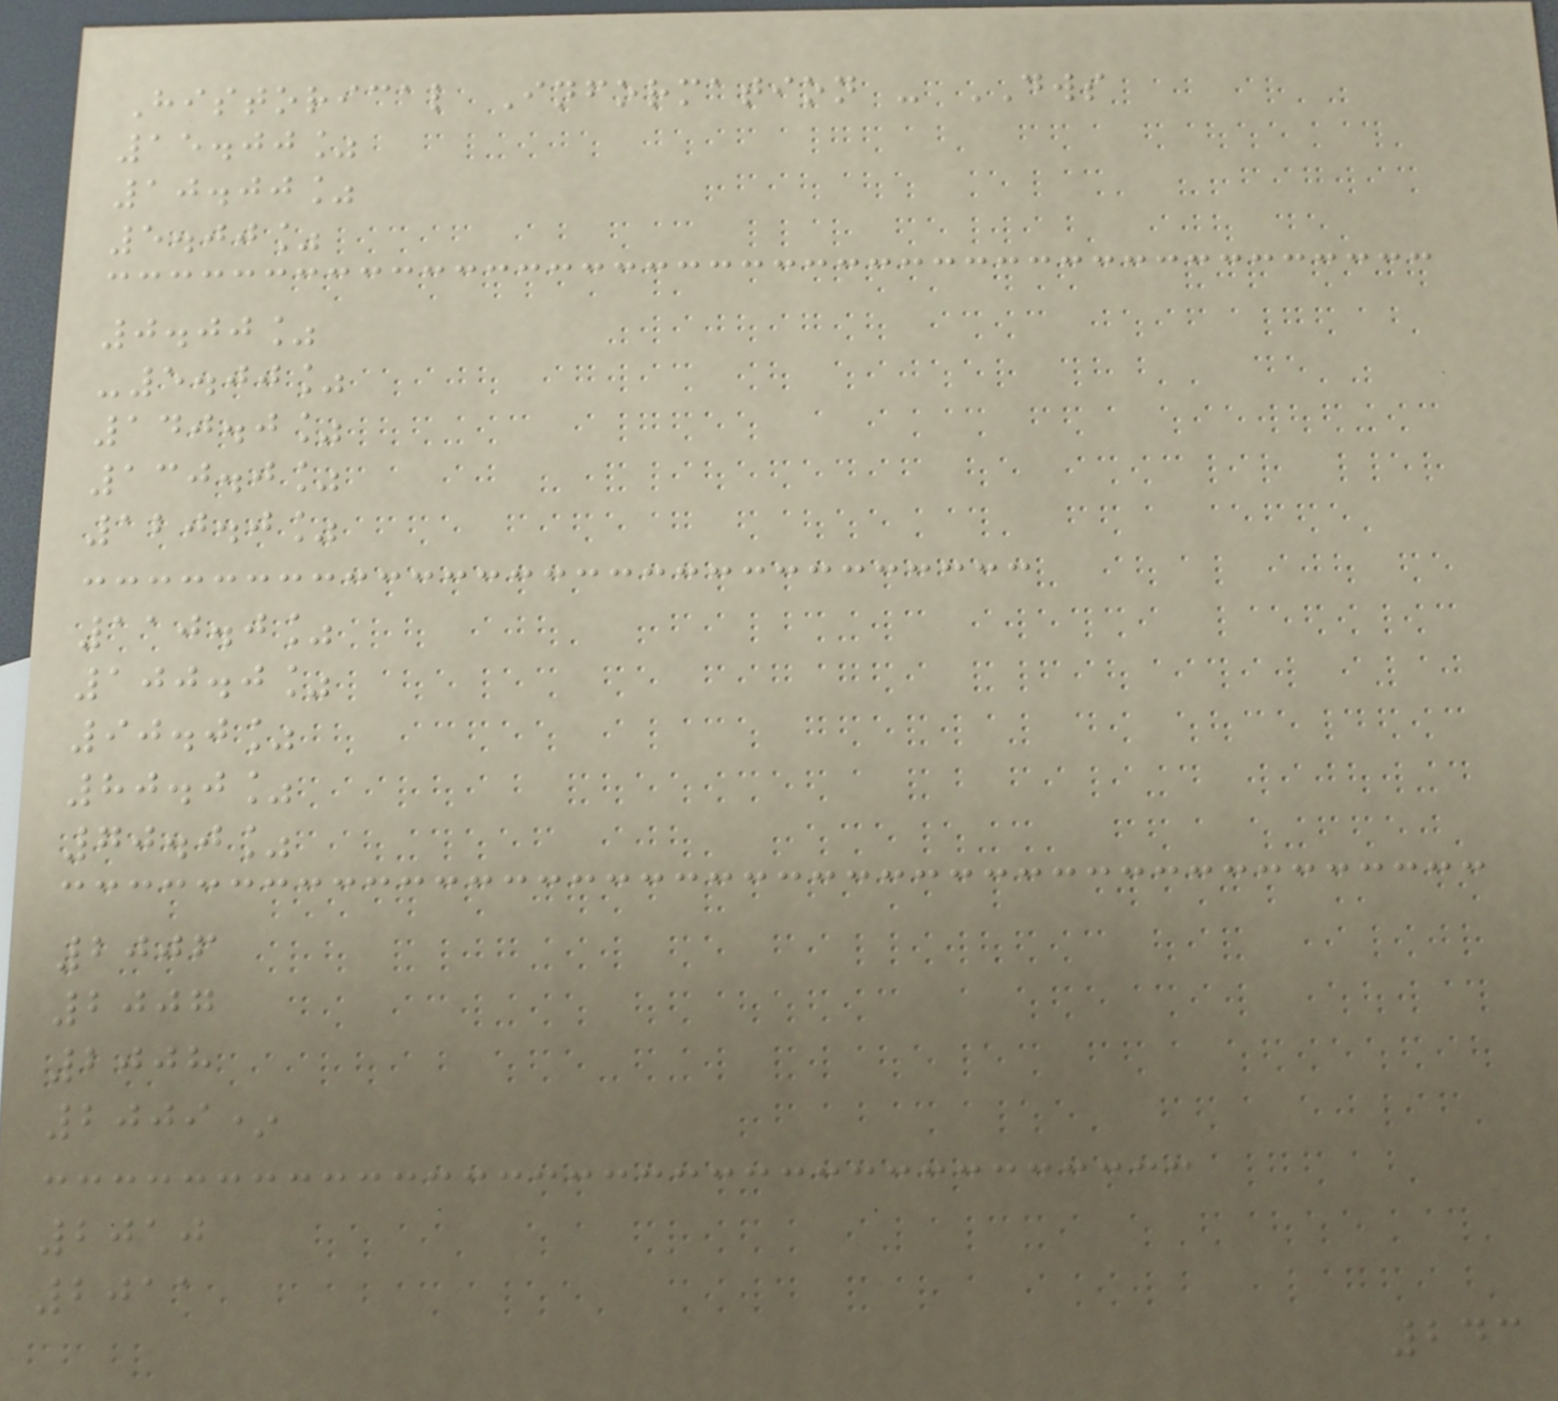Historical Information - DWS
15.00%
10.00%
5.00%
0.00%
-5.00%
140.0%
130.0%
120.0%
110.0%
100.0%
90.0%
80.0%
70.0%
2006
2007
2008
2009*
2010
2011
243
